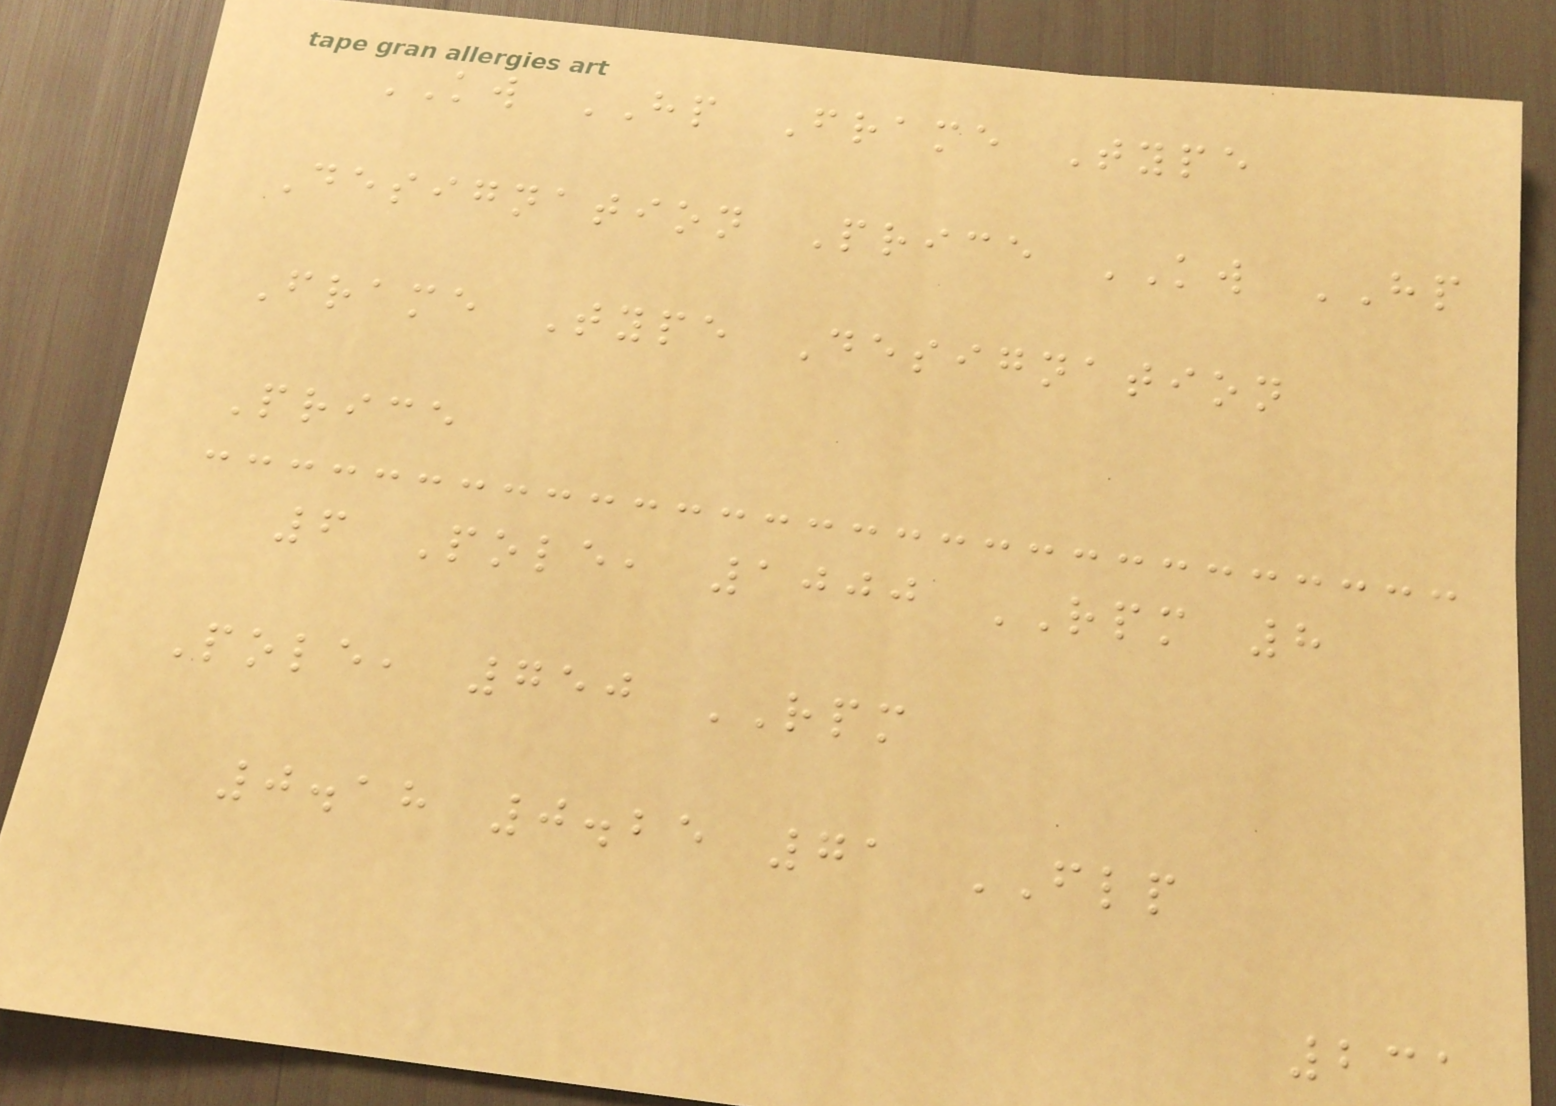KW HP Frame Type
Designation Price KW HP
Frame Type Designation
Price
6 Pole, 1000 RPM 8
Pole, 750 RPM
0.18 0.25 71 FLP
231
